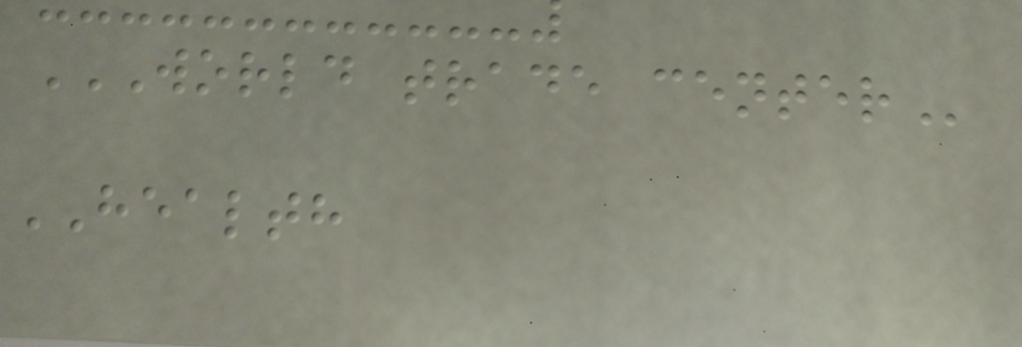WORLD TRADE CENTER
HEALTH
